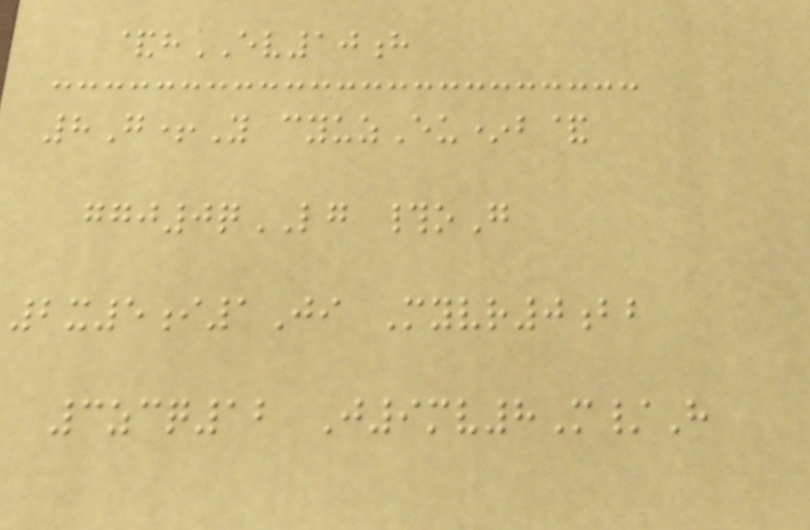&hEV10h
8G+Y cyuzEu*b&
ggj0qLG #oG
2x5i1Ji Myvr0bb
3zcq12 J9mv8M/H
